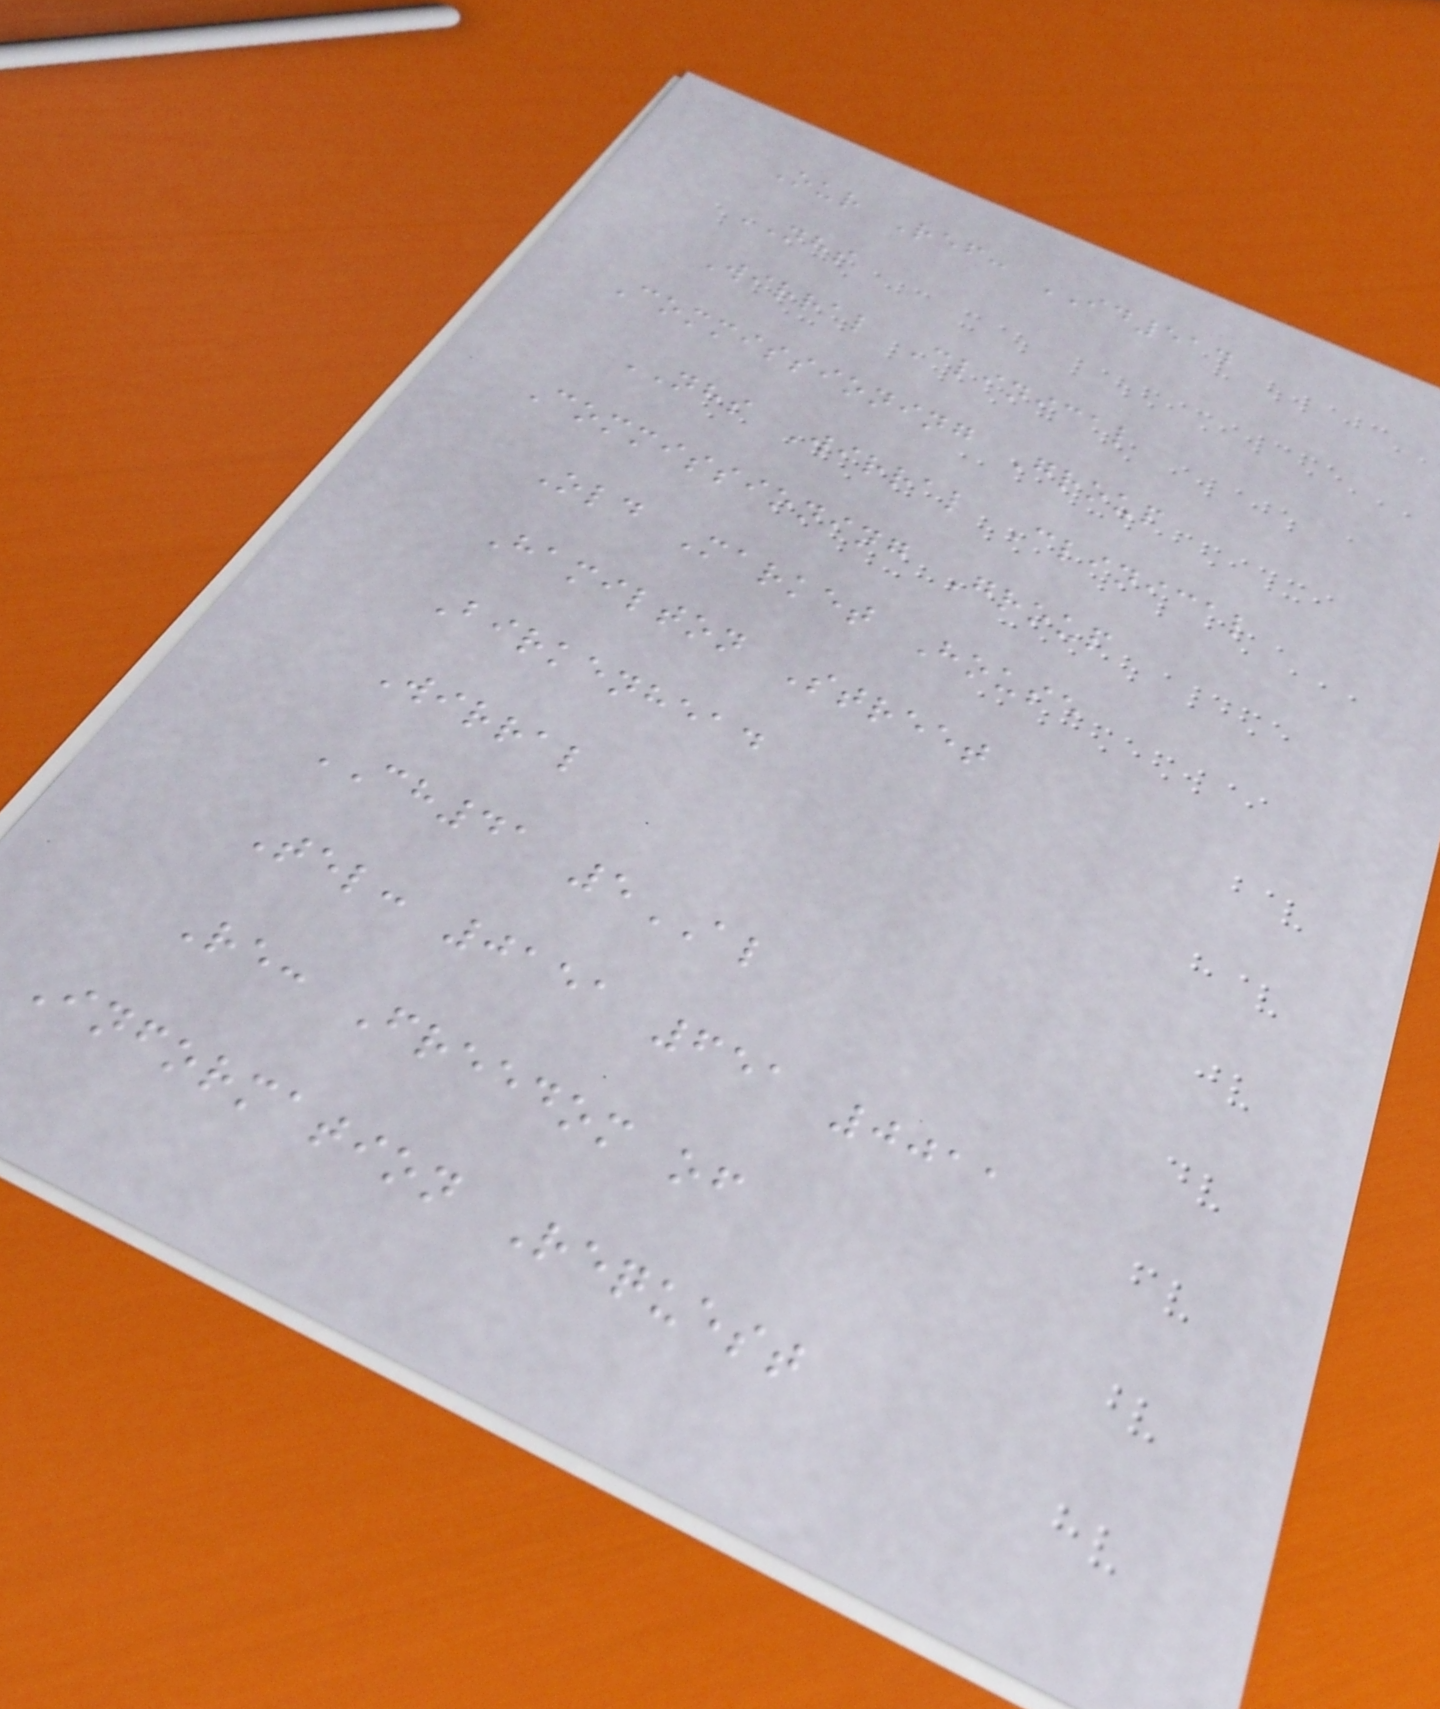Our Ref: ID514
NHS
Wirral Clinical
Commissioning Group
NHS Wirral Clinical
Commissioning Group
Old Market House
Hamilton Street
Birkenhead
Wirral
CH41 5AL
Tel: 0151 651 0011
Re: Freedom of
Information Request
